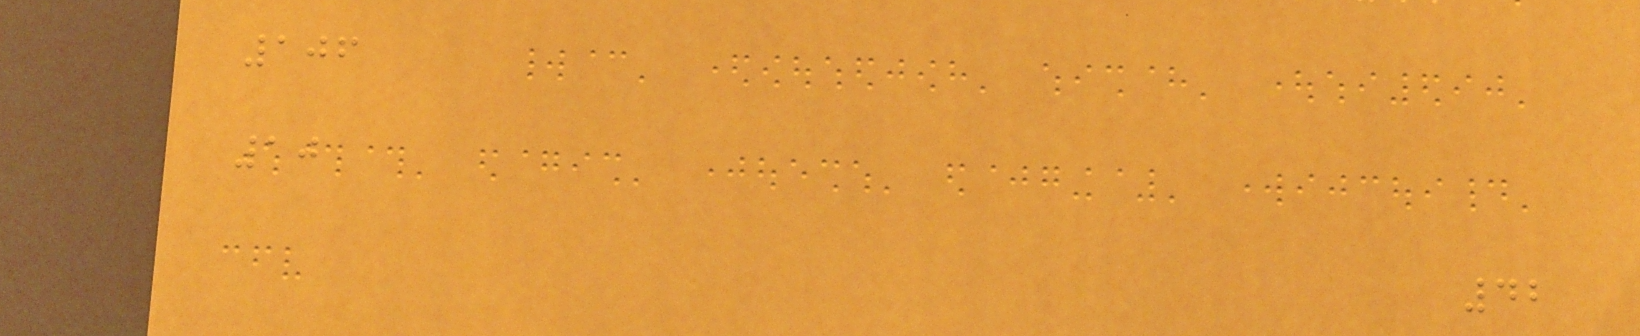106
10
42
